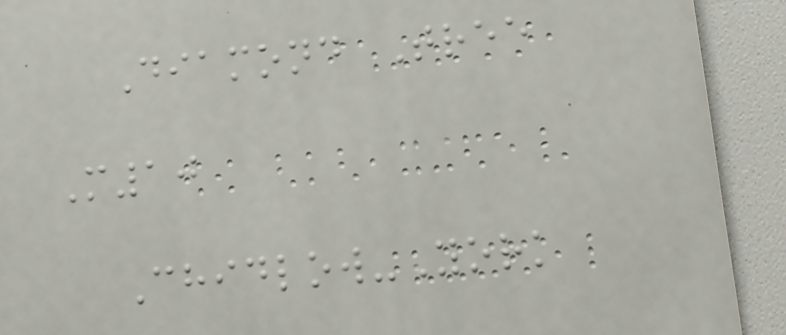Diamond Tree
M10
Chidlow-York
